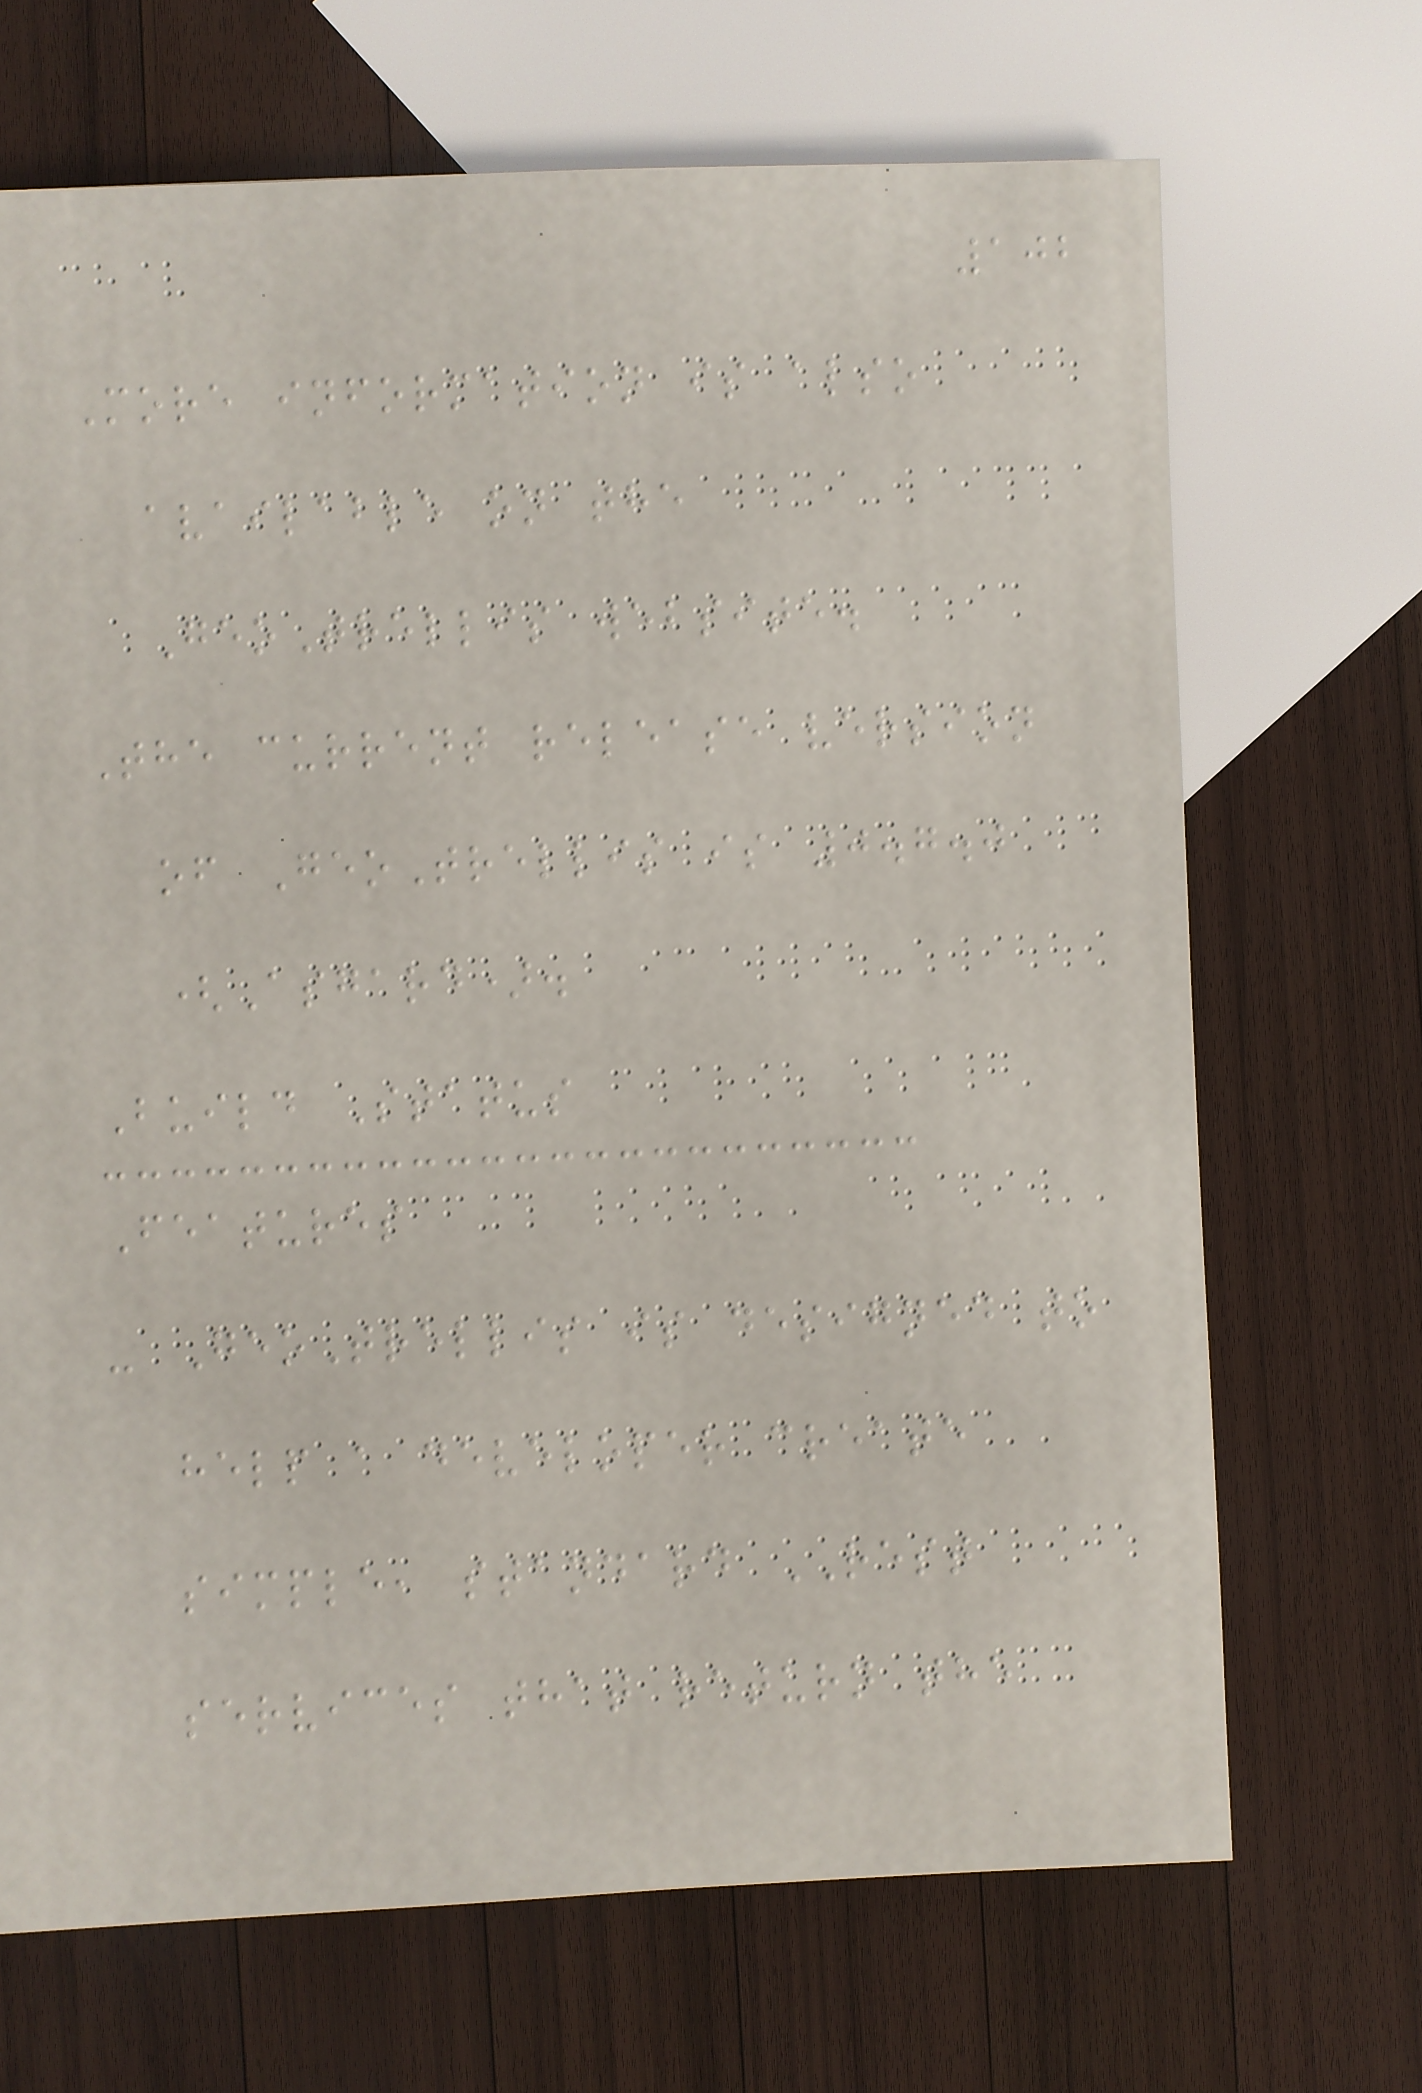102
More information is also
available on the
GeoTrellis website.
The current release version
of GeoTrellis is 0.7.0
(Asgard).
Build Status
Features
- GeoTrellis is designed to
help a developer create
simple, standard REST
services that return the
